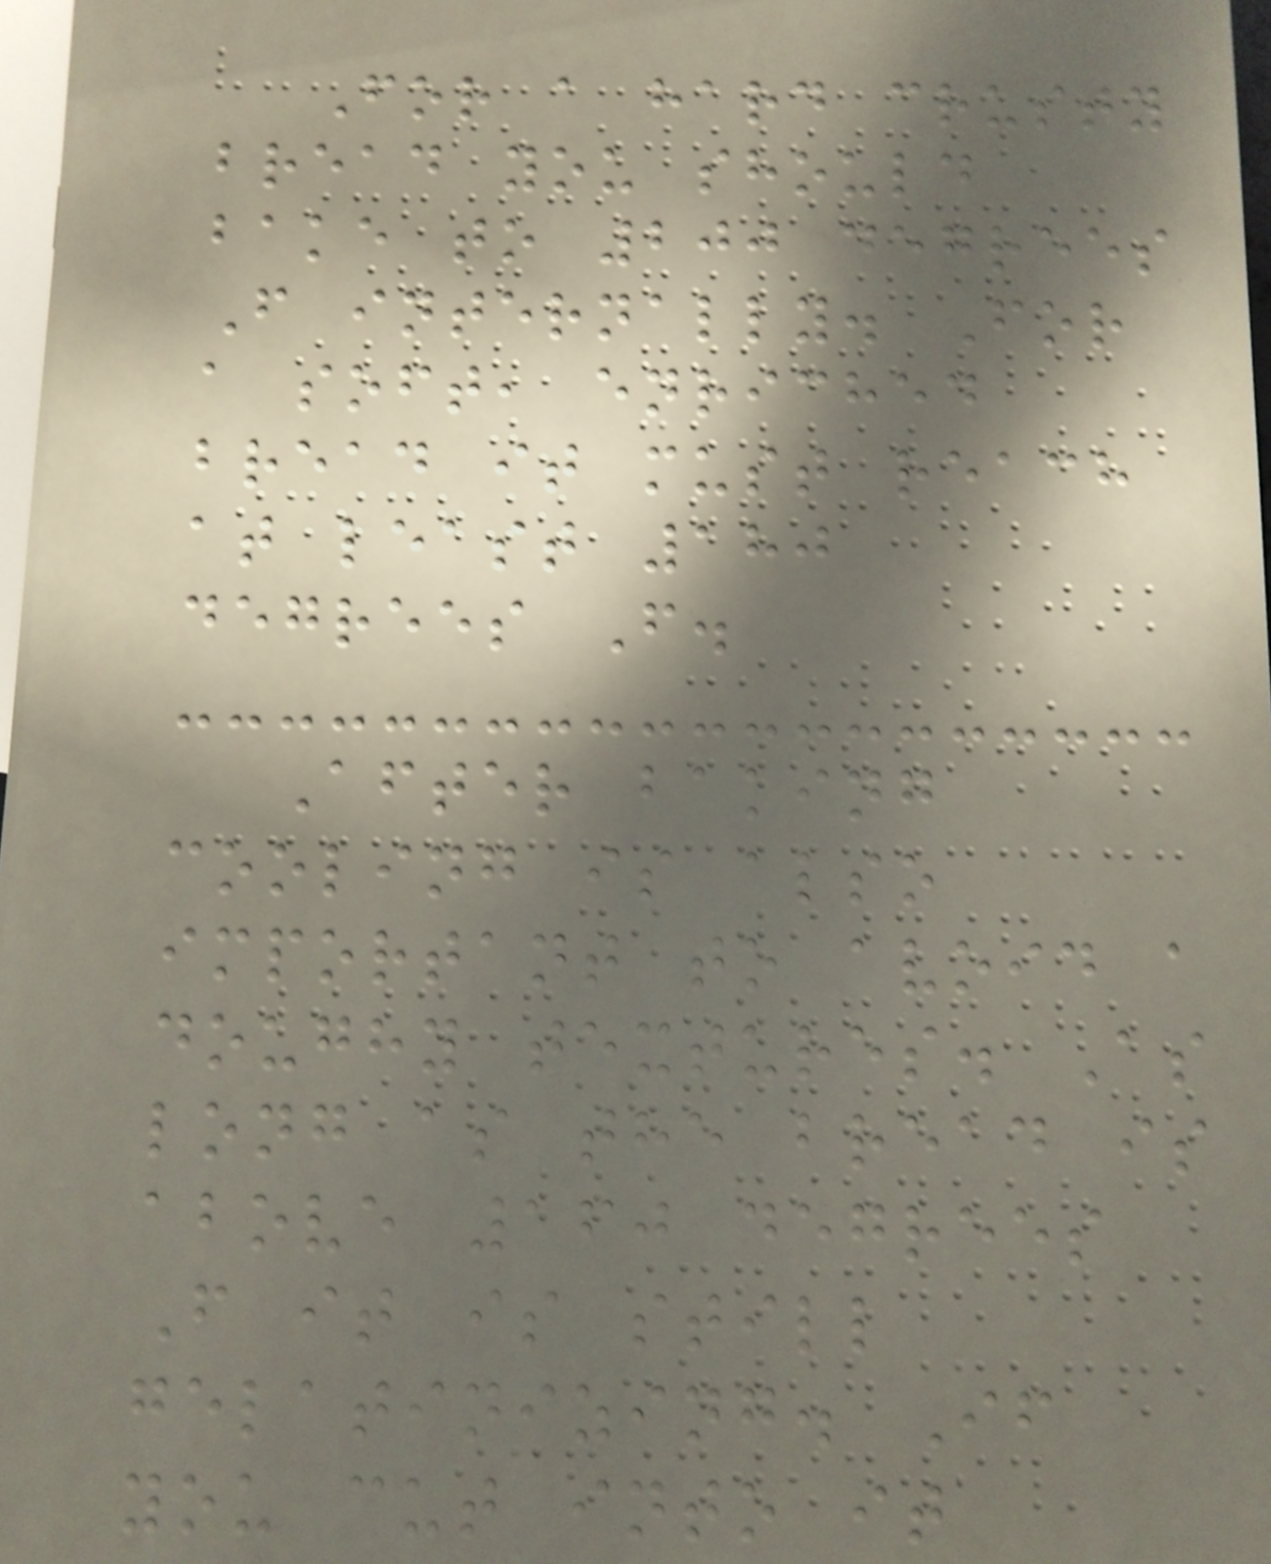For a hard crusty
bread you should
bake to 200 degrees
F internally. For
a soft, enriched
bread it must reach
at least 180
degrees F.
After baking
cooling is also
important to avoid a
doughy textures. As
long as the bread is
above 160 degrees
F it is still
gelatinizing. If
you cut into it
